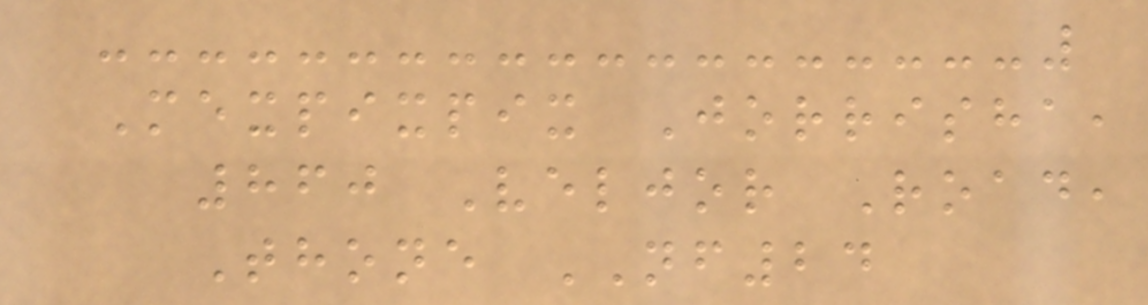Mexpixpix Jorrisha,
860 Veljor Road,
Thone NF24
